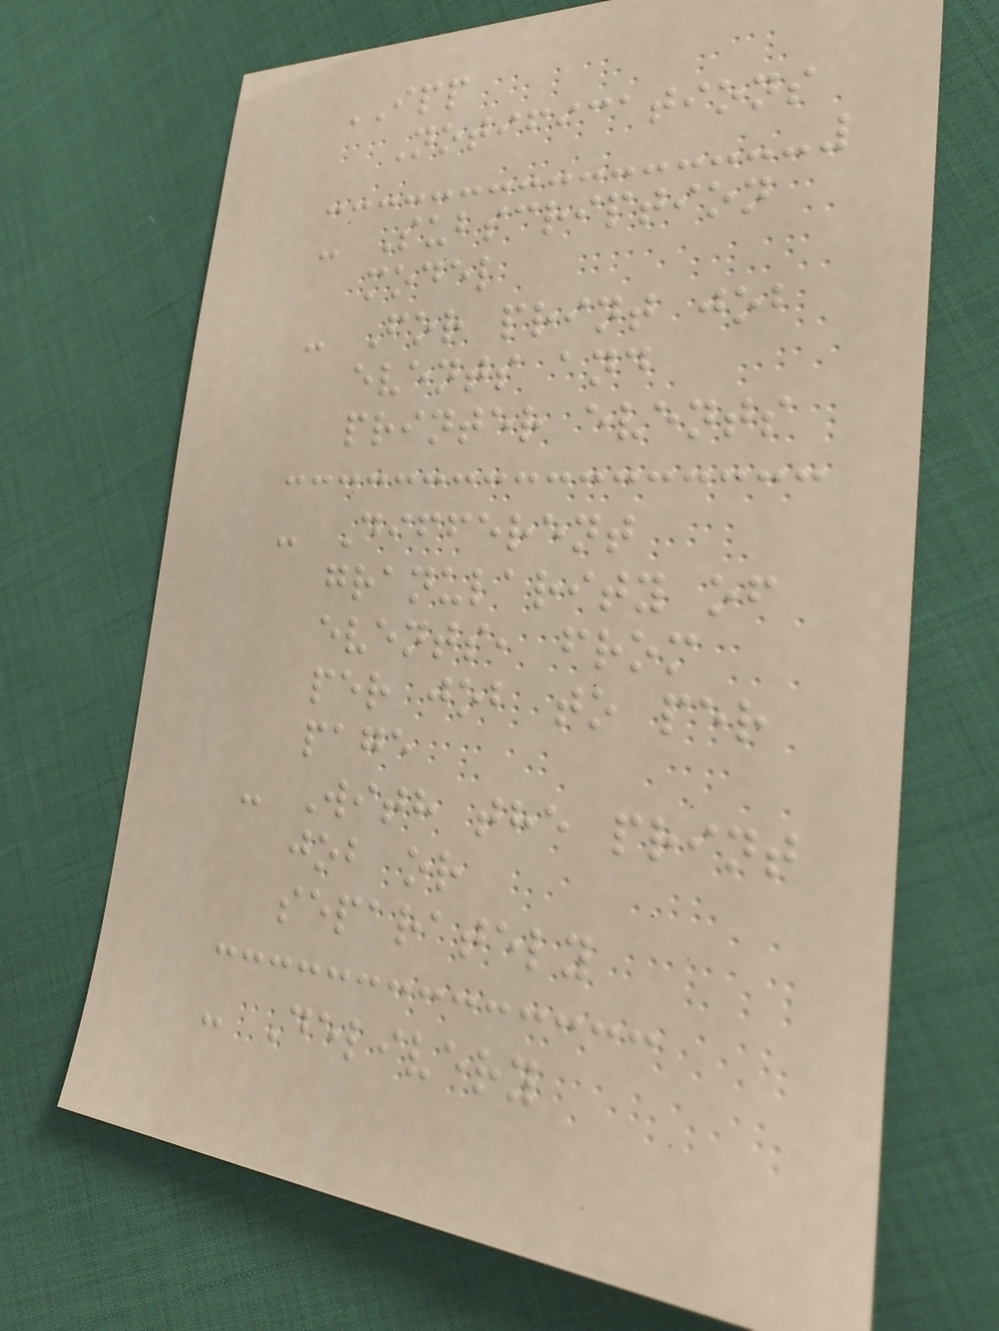IPP
Notifications
- Subscription
model
- For print job
events and
printer events
- Different
granularity of
events, from
per job to per
page
- With the print
job or
separately
- Delivery
